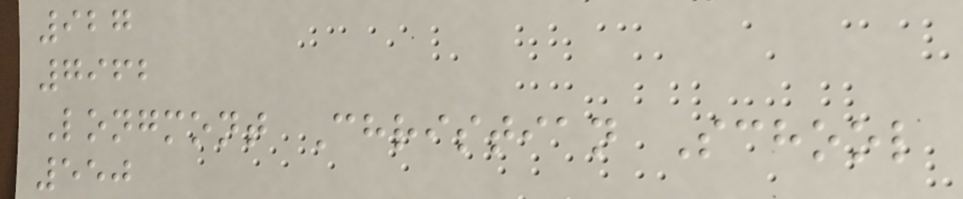927
7962
Longmont Christian School
550
